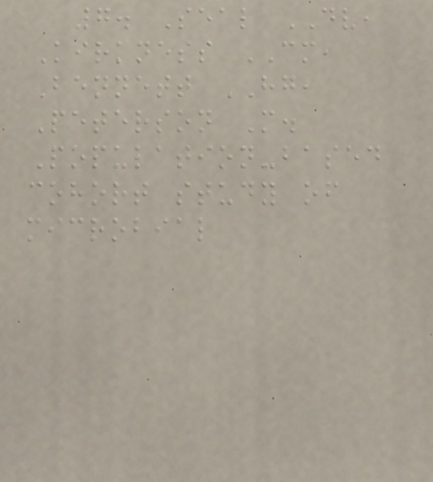7. Seal DV,
Kirkness CM,
Bennett HG,
Peterson M.
Population-based
cohort study of
microbial
